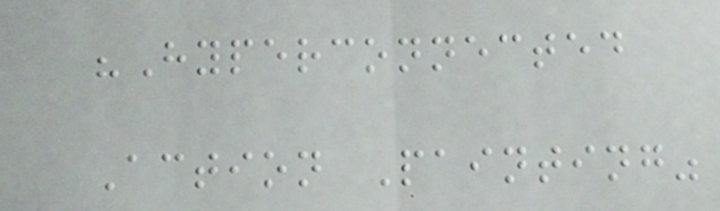"Hyperconnected
Action Painting"
